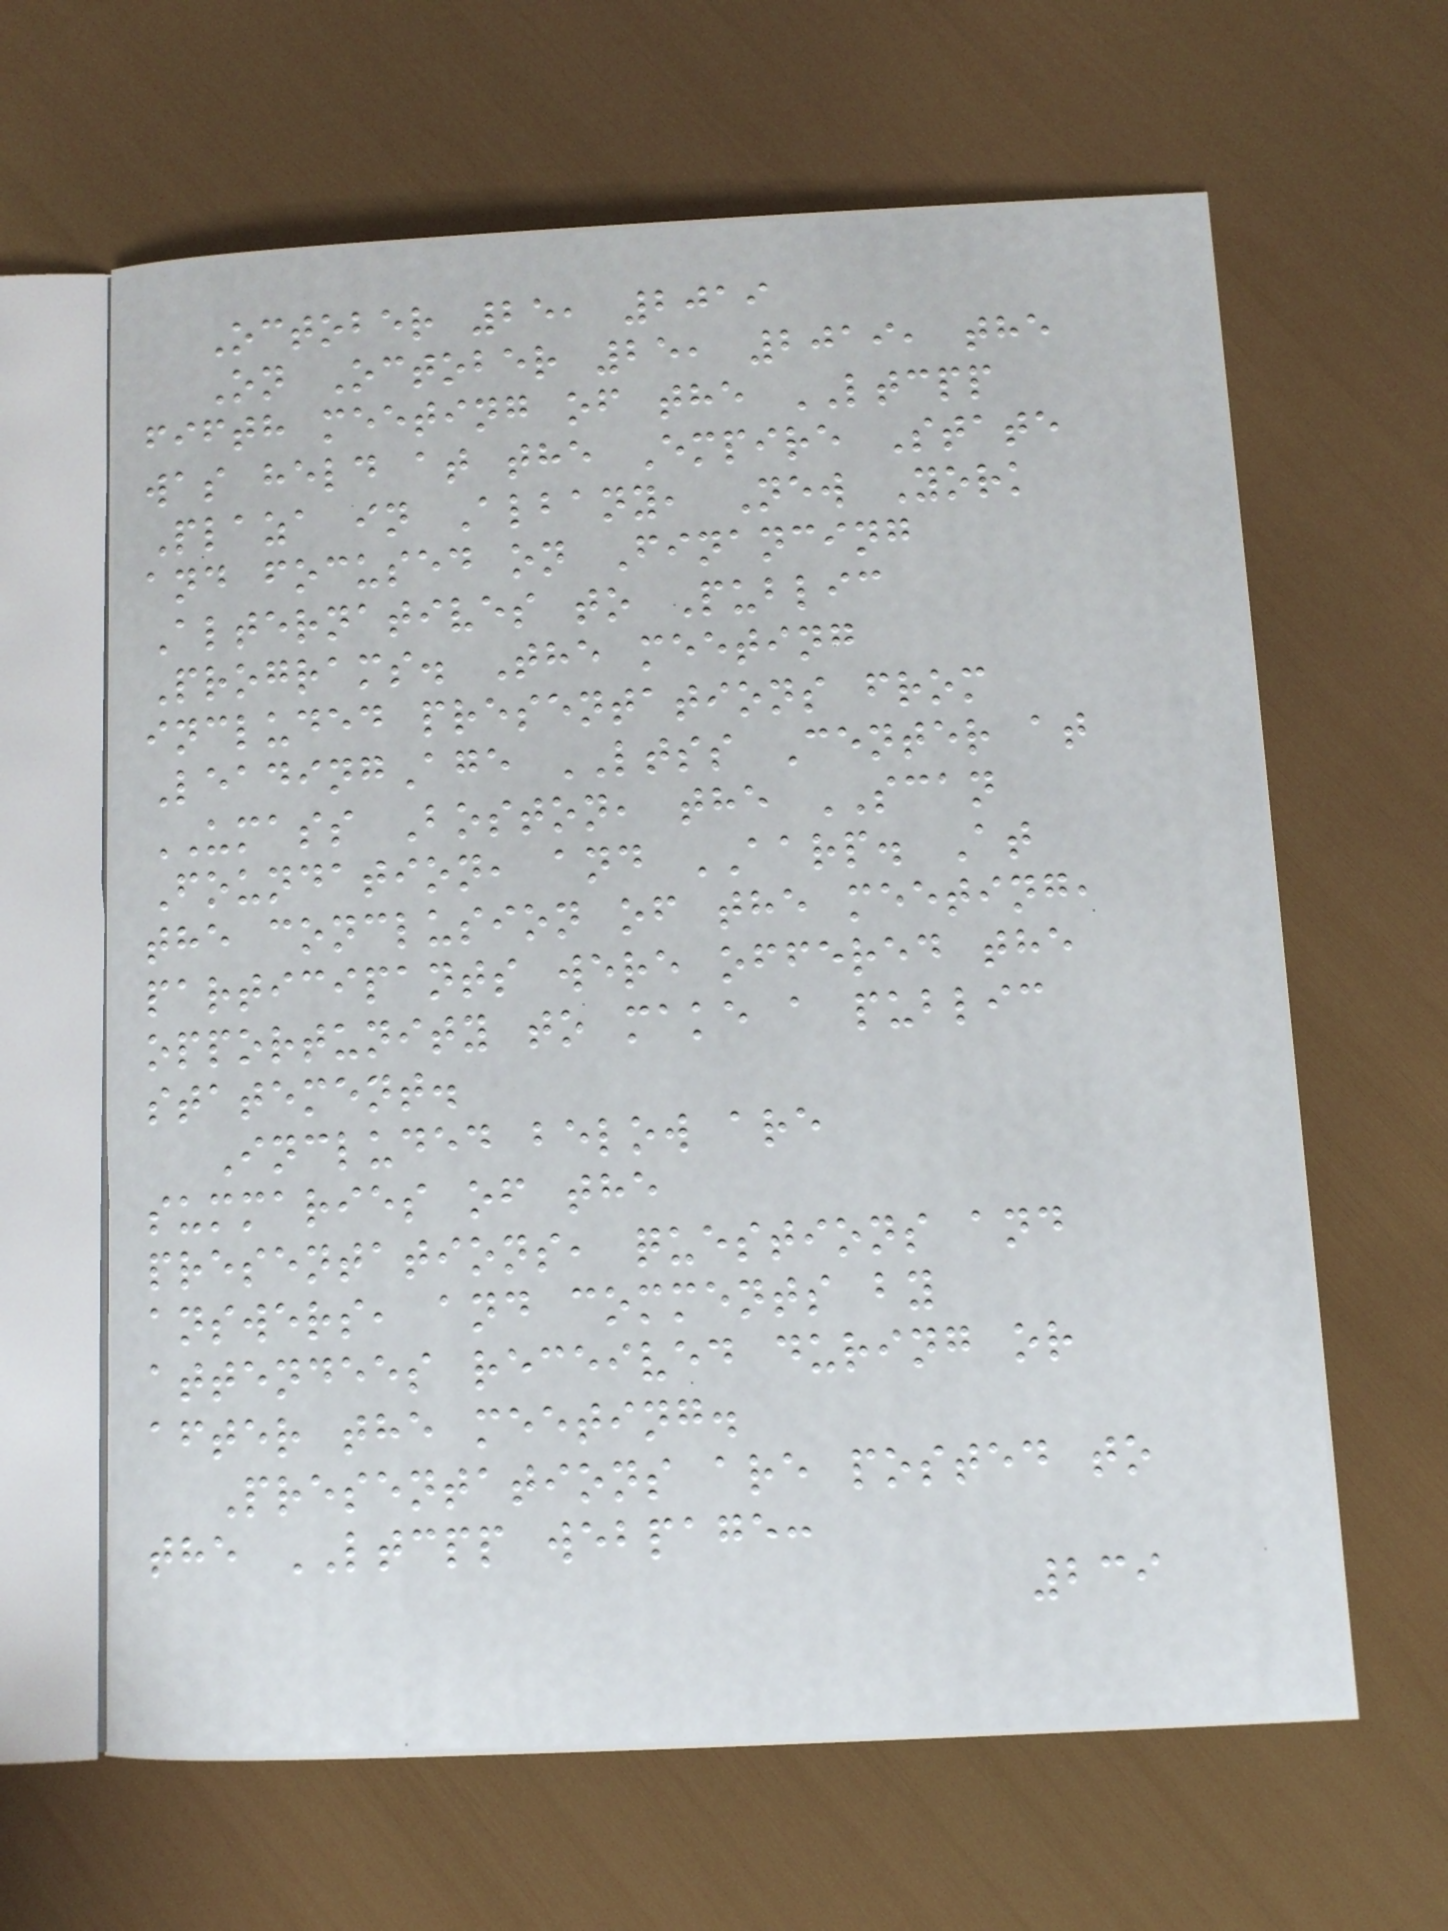October 25, 2019
On October 25, 2019, the
fifth meeting of the LTCPP
was held at the Empire State
Plaza in Albany, New York
and focused on Financing
Alternatives to Public
Programs. The meeting
included presentations from
LeadingAge LTSS Center at
UMASS Boston, the SCAN
Foundation, and AARP. At
the conclusion of the meeting,
participants were offered the
opportunity to make a public
statement.
Included below are
summaries of the
presentations, questions and
answers, and comments by
attendees received during or
after the meeting.
Presentations are posted to
the LTCPP webpage:
239
